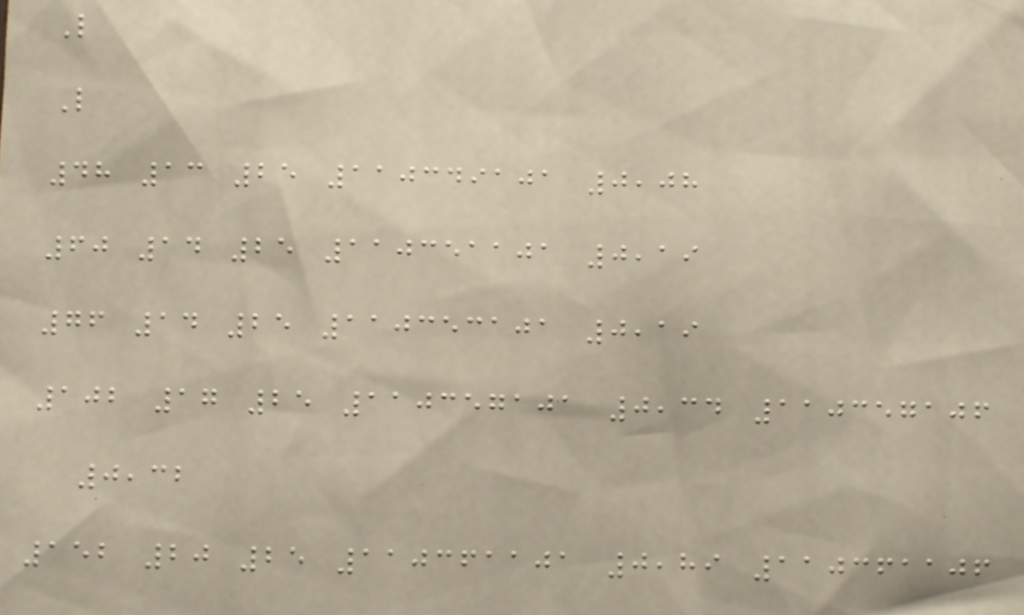L
L
48 13 25 110349101 0,08
60 14 25 110351101 0,19
76 14 25 110353101 0,19
102 17 25 110357101 0,34 110357106
0,32
152 20 25 110361101 0,89 110361106
